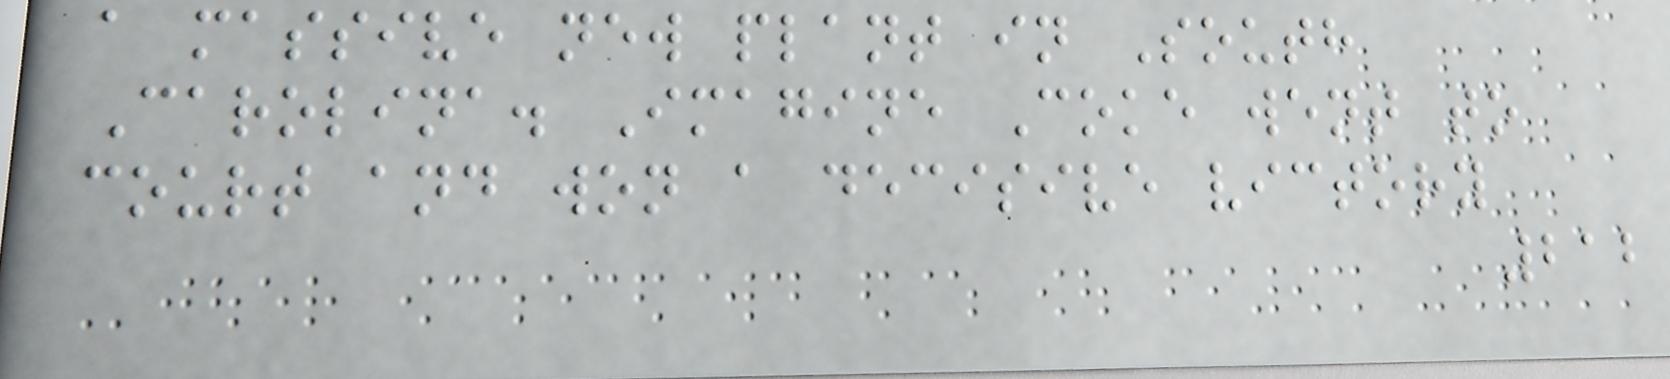a massive new plant in South
Carolina. Imagine Coke went to
court and won a decisive victory
212
